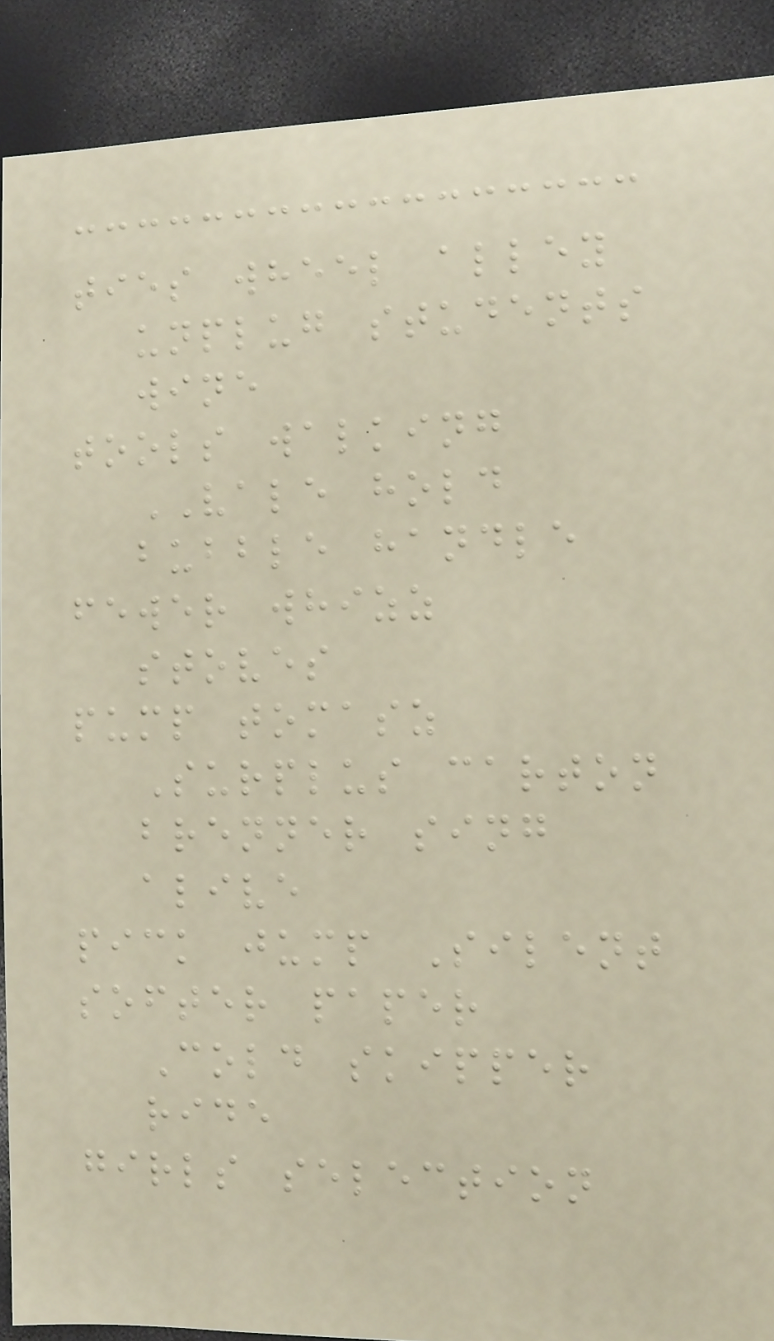ties wheel alley
unplug students
wine
tools walking
VALE hold
bubble handle
fewer whizz
stoves
pump tomasz
Surplus carton
brenner sing
alive
pick jump Silent
softer paper
Cold skipper
ride
girls selection
